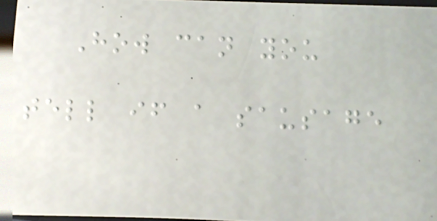How can you
tell if a sausage
